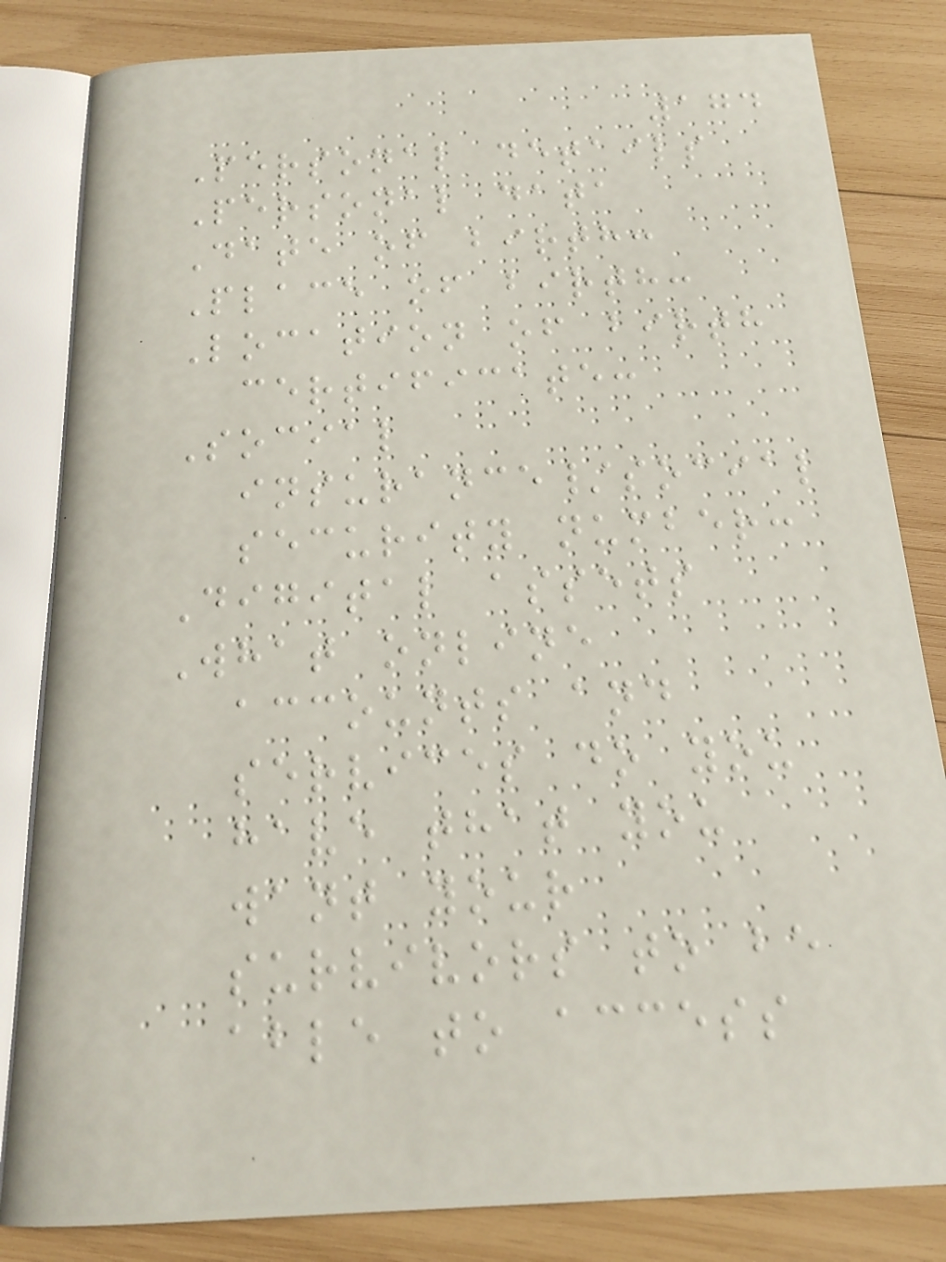174
Personal details
Personal data
Date of birth:
Place of birth:
Location of birth
certificate:
Social
insurance/social
security number:
Digital assets
What online
accounts and
services do you
have that you
want your
survivors to be
able to access
